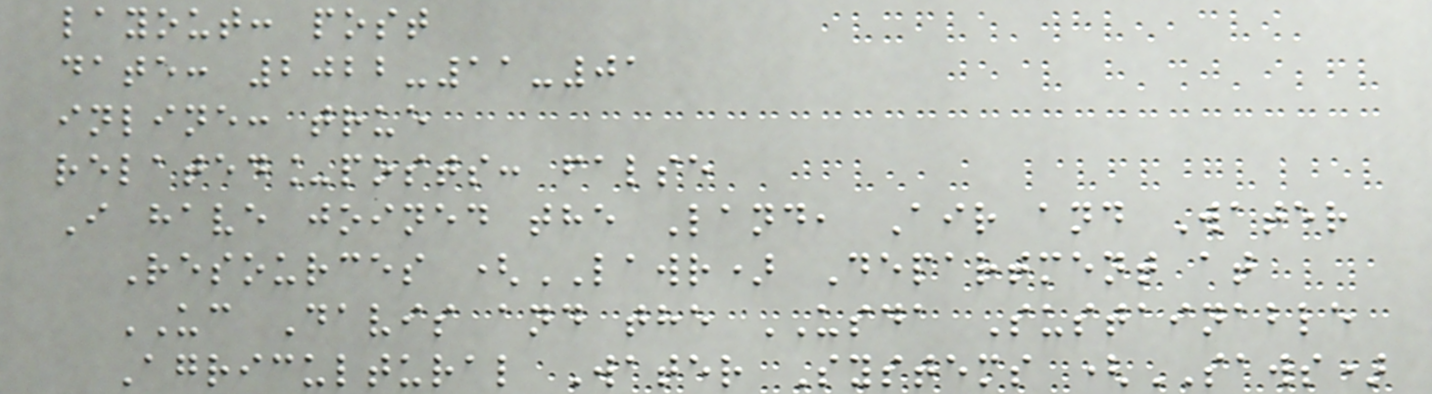layout: post
date: 2022-11-01
inline: true
related_posts: false
I have joined the Land, Air and Water
Resources (LAWR) Department at
UC Davis and the USDA Sustainable
Agricultural Water Systems (SAWS)
